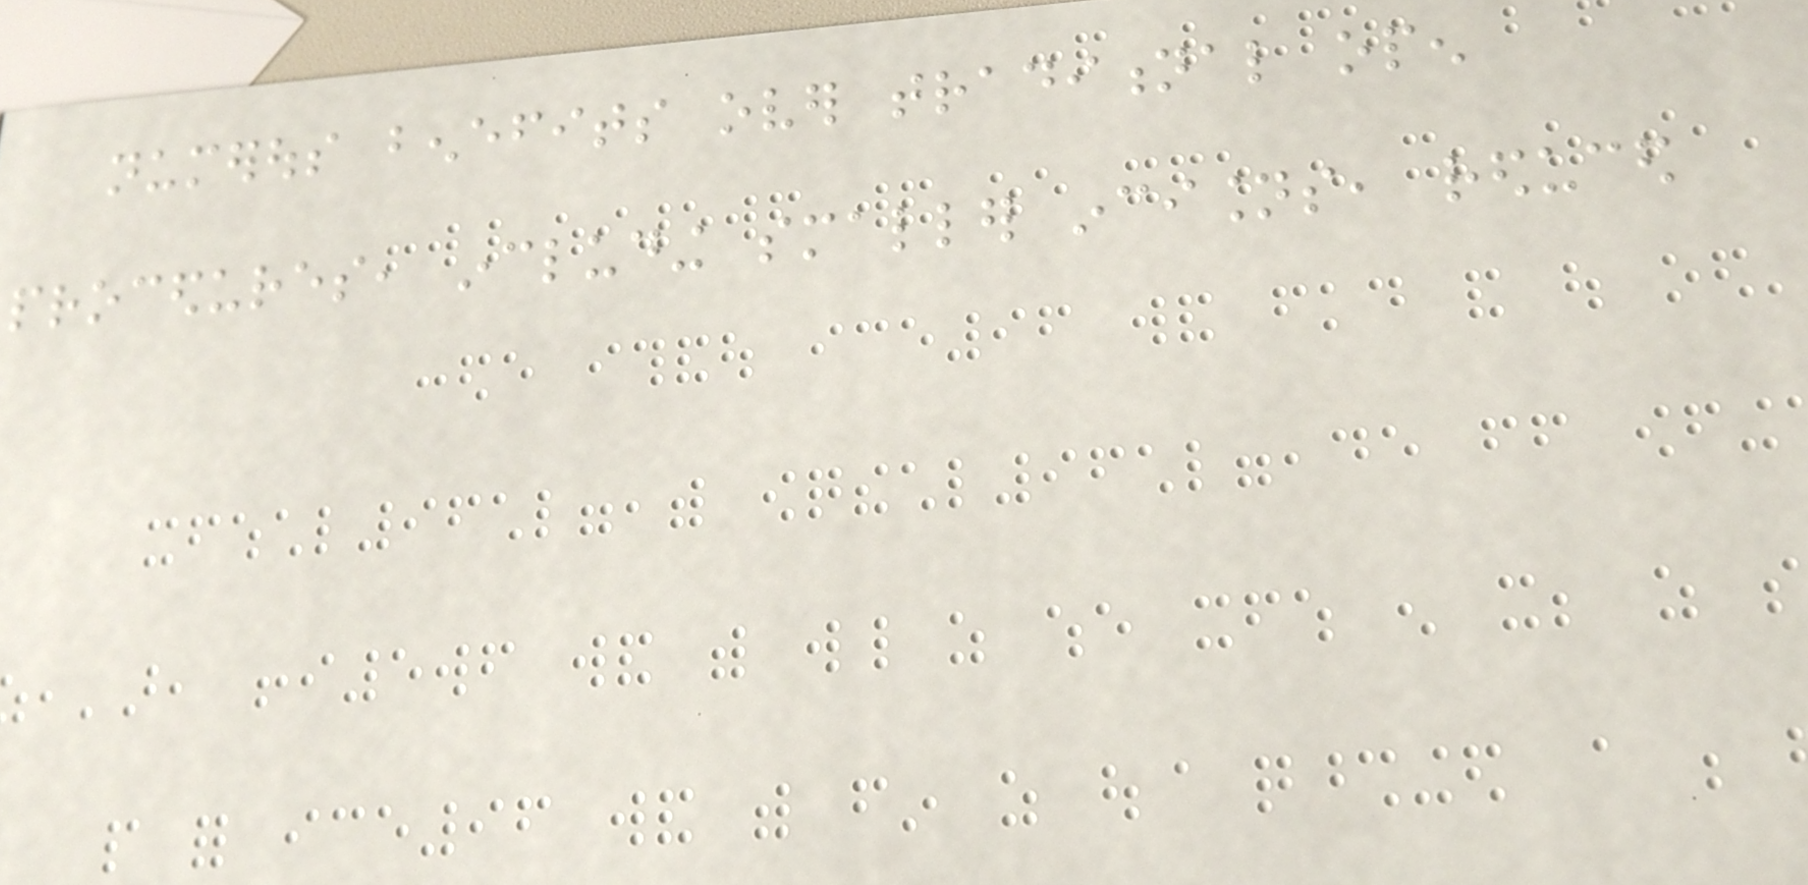numerous benefits over traditional open
procedures, including smaller incisions, reduced
